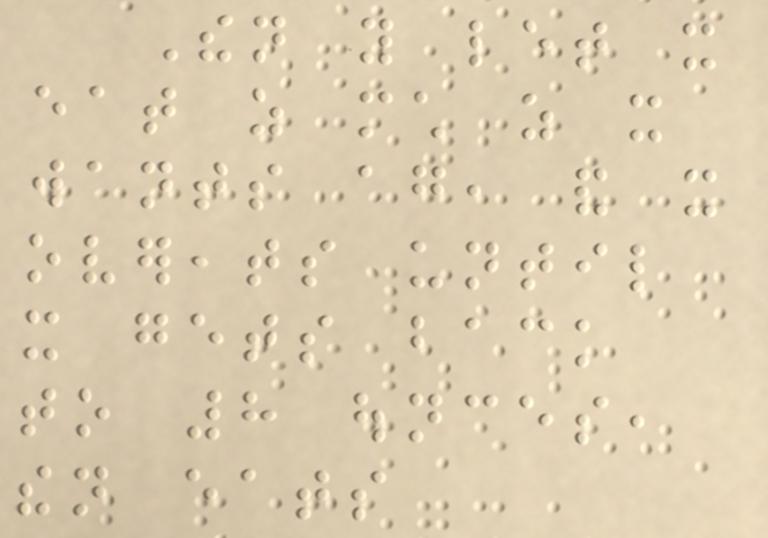Then you let it
eat as much as it
wants again, and it
overeats until
it gets back
to 8 ounces,
then eats
